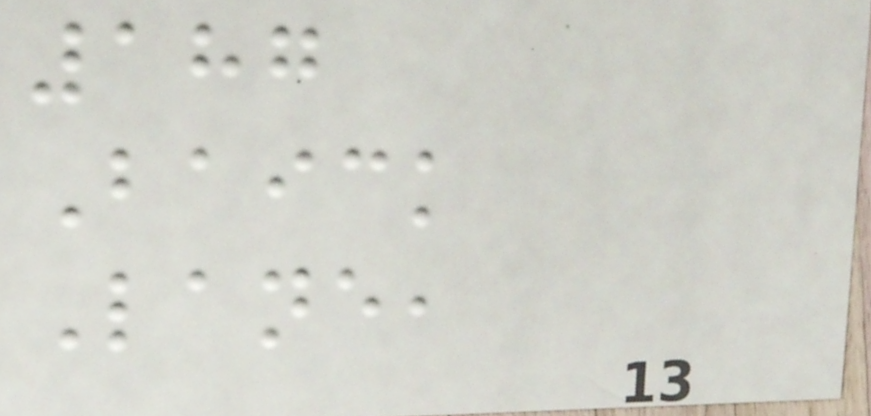187
Baick
Lane,
